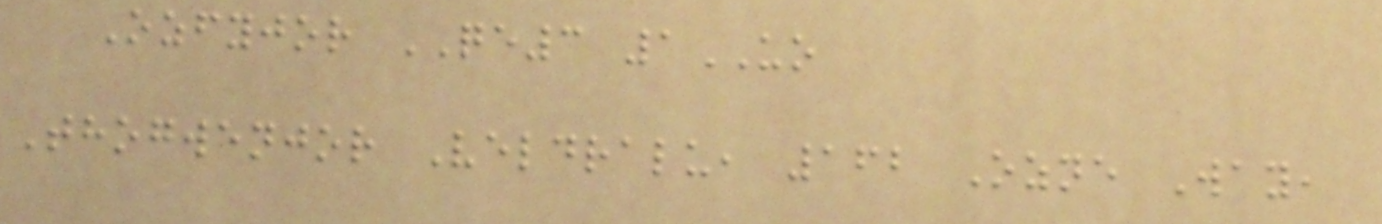Ozfyjor QE3 1UO
Thogwenjor Veldralu, 162 Ozne Way,
